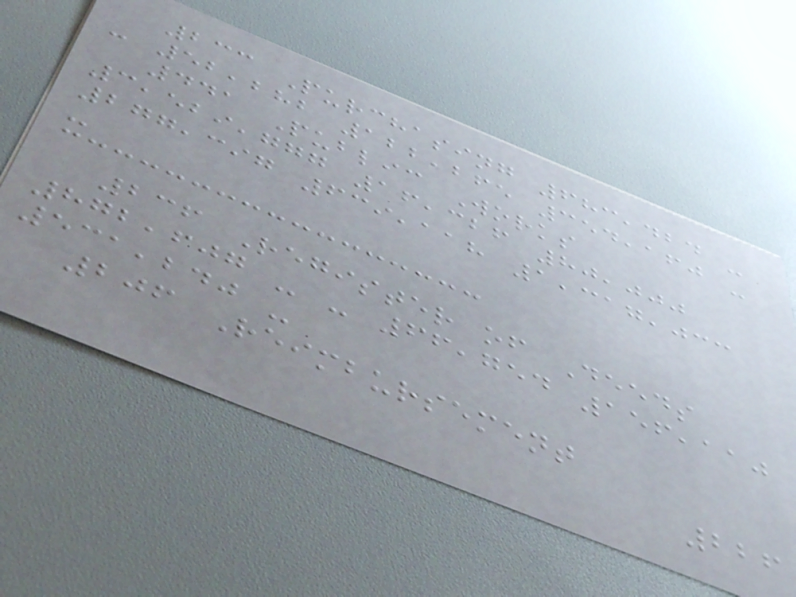233 Purchasing 683,424 -
- 52,282 122,265 354,160 -
441 Public Works
3,529,777 16,326 80,000
277,397 639,118 1,317,033
-
236 Register of Deeds
872,607 - - 66,754 156,110
531,240 -
206 Reimbursement
226
